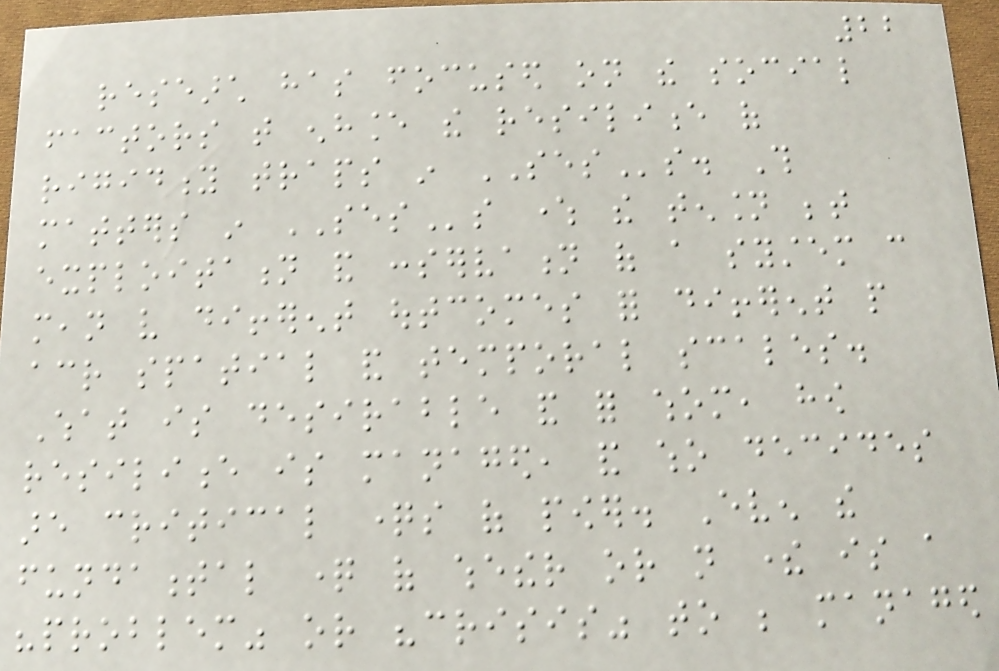22
research has focused on the social
factors that enhance the resilience of
rigidity traps in SESs. This
matters in SESs where the tension between
exploitation and conservation of a system can
mean very different outcomes for different people
across spatial and temporal scales.
What is desirable and for whom, how
resilience is managed, and who decides
are critical questions of power. Even the
fundamental question of whether or not there is a
"problem" or "crisis" to be managed
